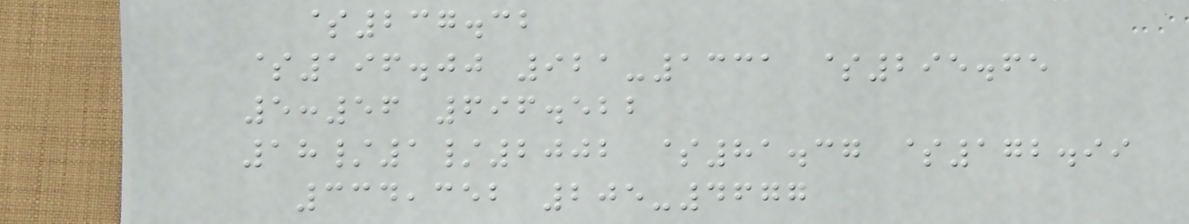$237.32
$196.00 921-1331 $295.65
5:56 696.522
18/1/2002 $81.37 $172.99
334,352 205-4677
